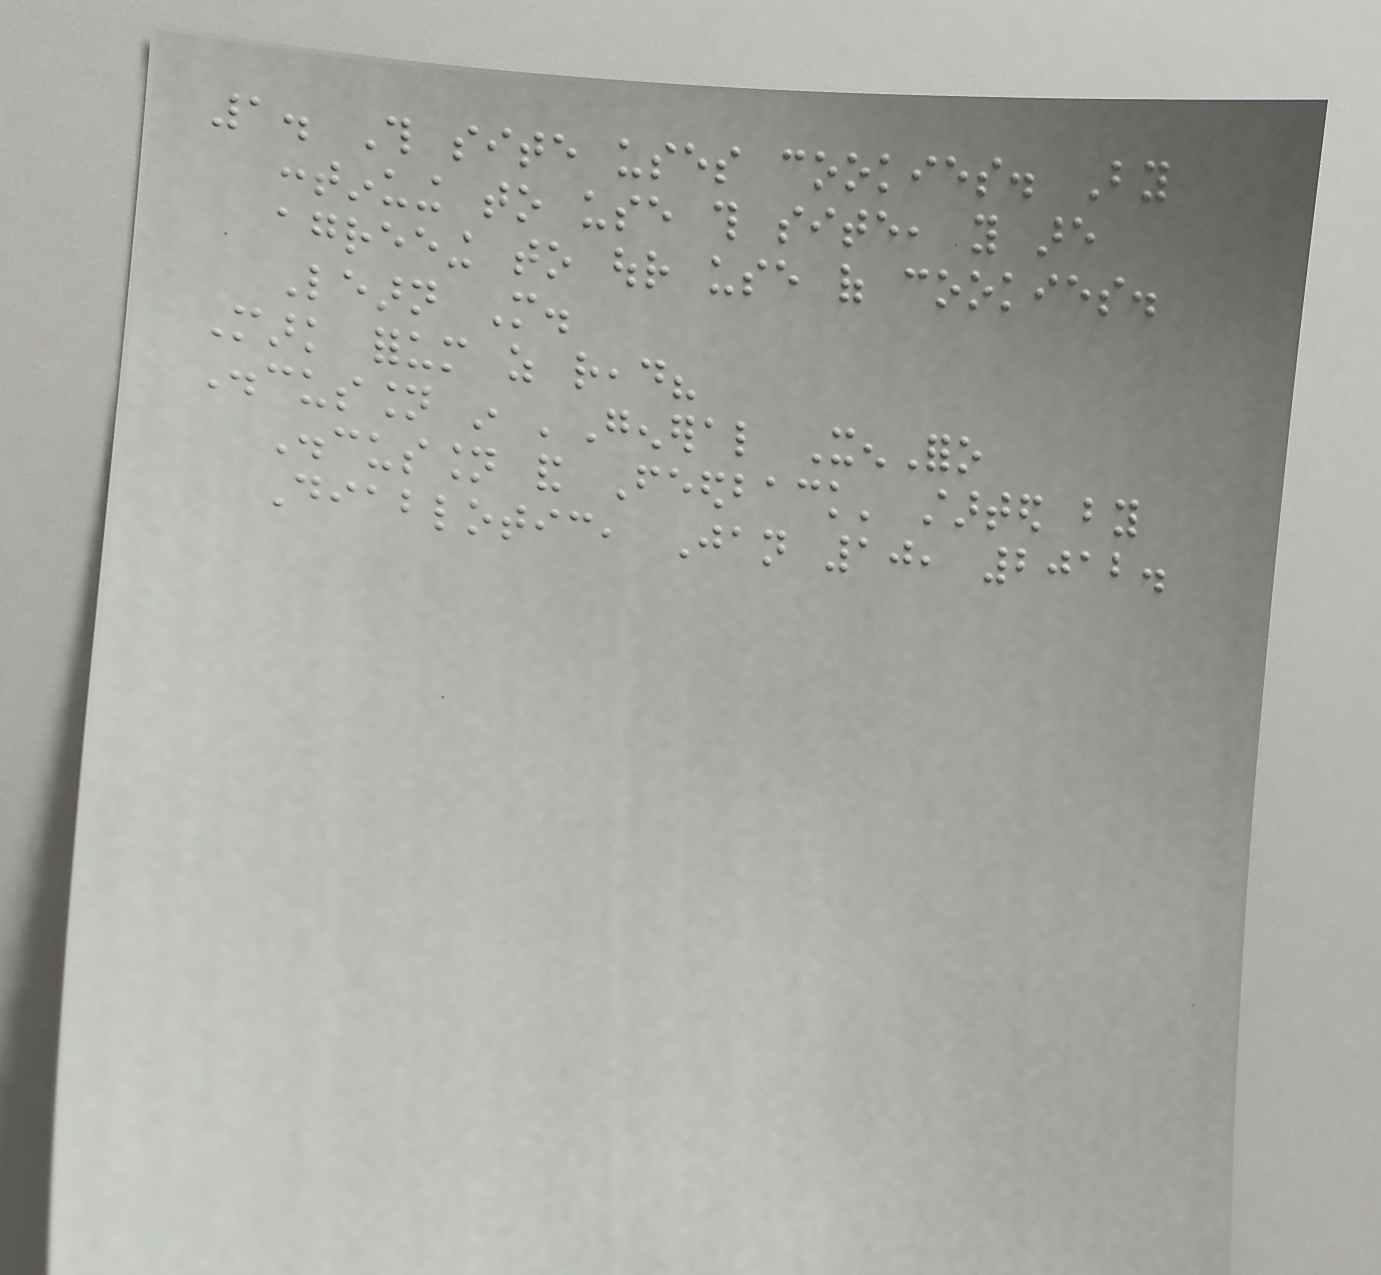1. This site uses cookies. By
continuing to use this site, you are
agreeing to our use of cookies.
Learn More.
Mark forum as read?
Discussion in 'General XenForo
Discussion and Feedback' started by
Diablotic, Jan 10, 2012.
